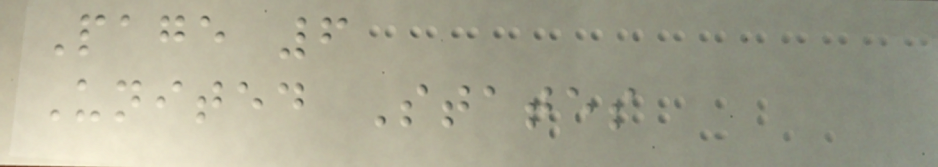Page 6
United States
